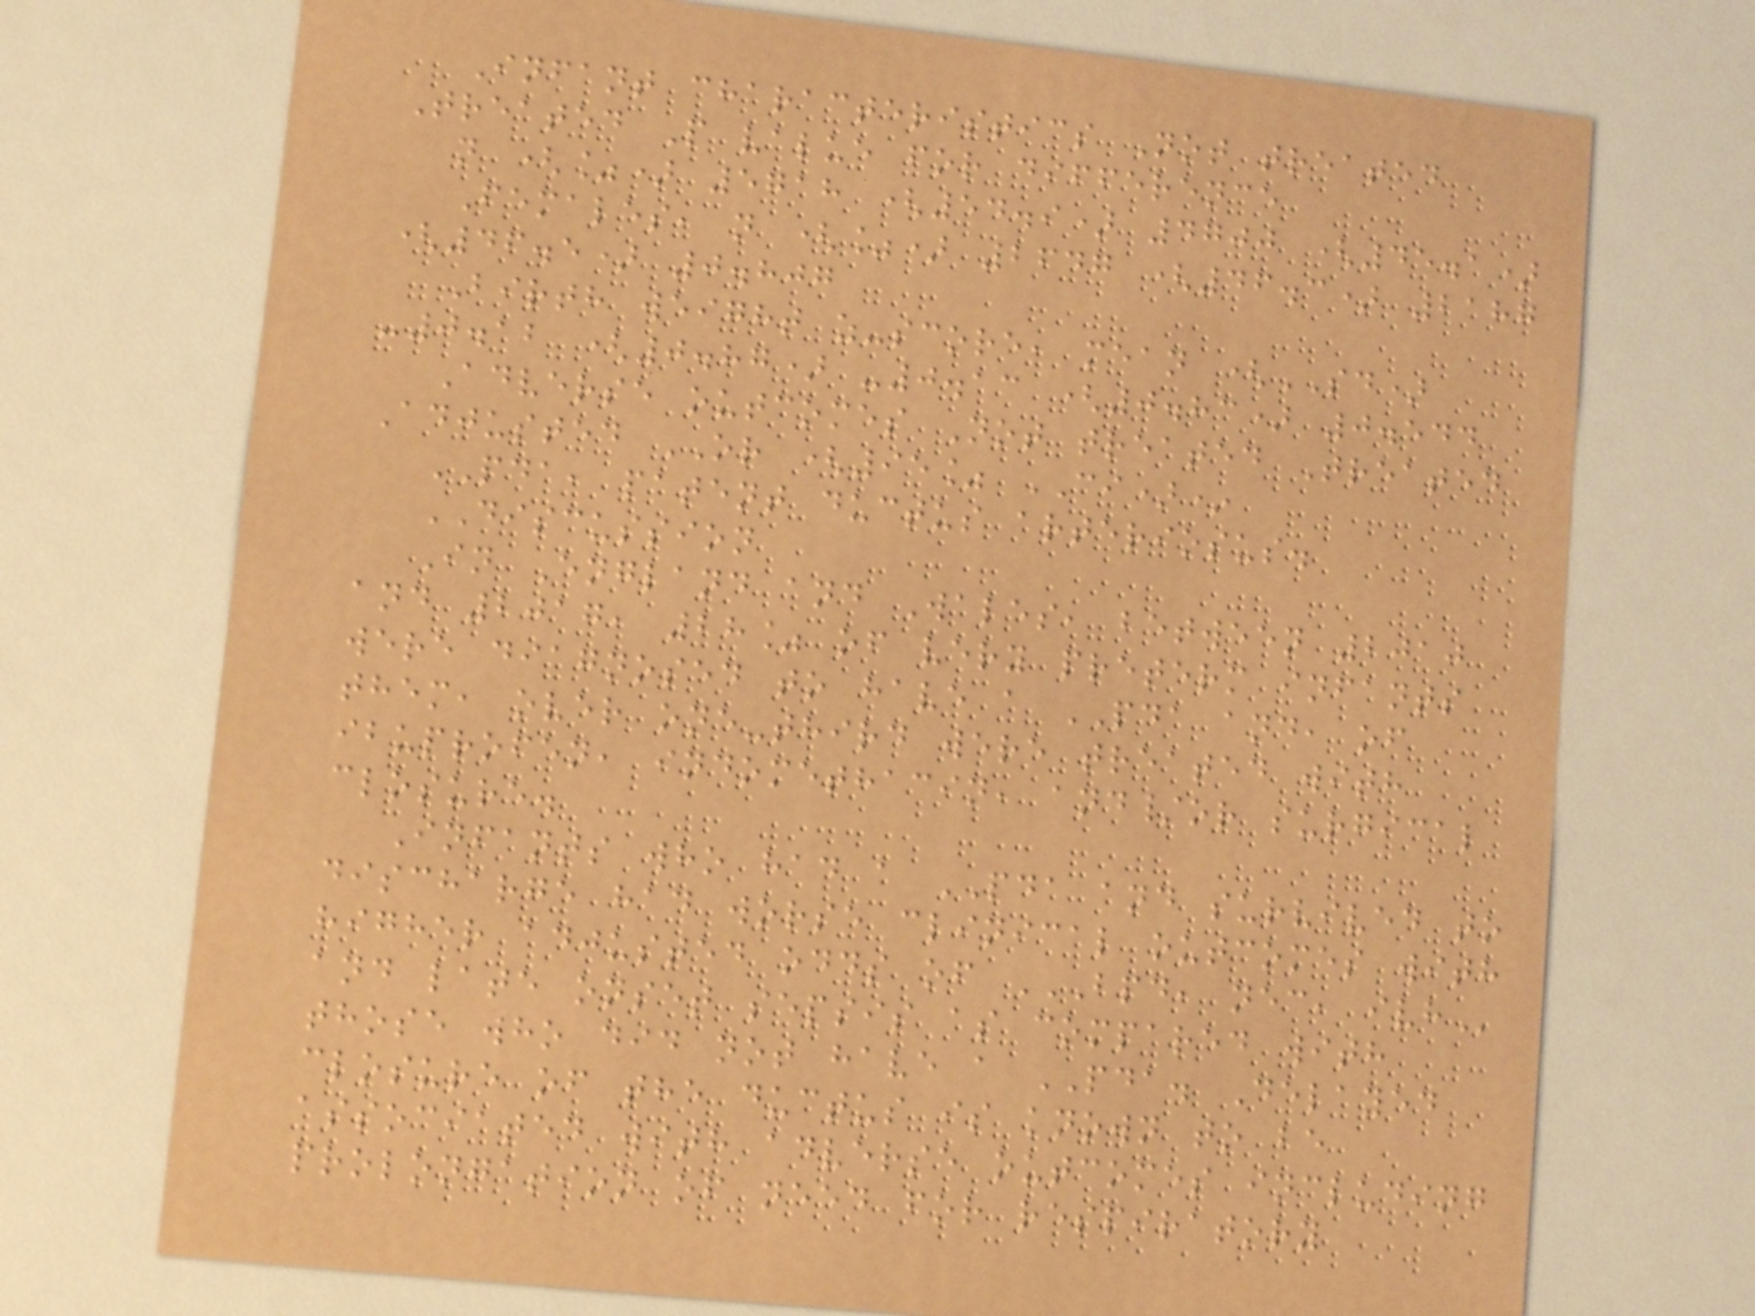Infant characteristics Not treated
Treated P value for difference
n (%) 5718 (54.9) 4700 (45.1)
Females, n (%) 2647 (46.3) 2187
(46.5) 0.807
Birth weight z-score, mean (SD)
-0.12 (0.87) -0.13 (0.83) 0.544
Adverse outcomes Not treated Treated
Adjusted OR (95% CI)*
PDA, patent ductus arteriosus.
DISCUSSION
In England and Wales, between 2010
and 2017, 28% of very preterm infants
were diagnosed to have a PDA and, of
them, over one-third were treated with
ibuprofen, indomethacin, and/or surgical
closure.
Infants who had a PDA and survived to
discharge had worse clinical outcomes with
higher adjusted odds of BPD, NEC, IVH
and late onset sepsis as compared with
those who did not have a PDA. Delayed
closure of the ductus is known to be
associated with adverse outcomes including
prolongation of need for respiratory
